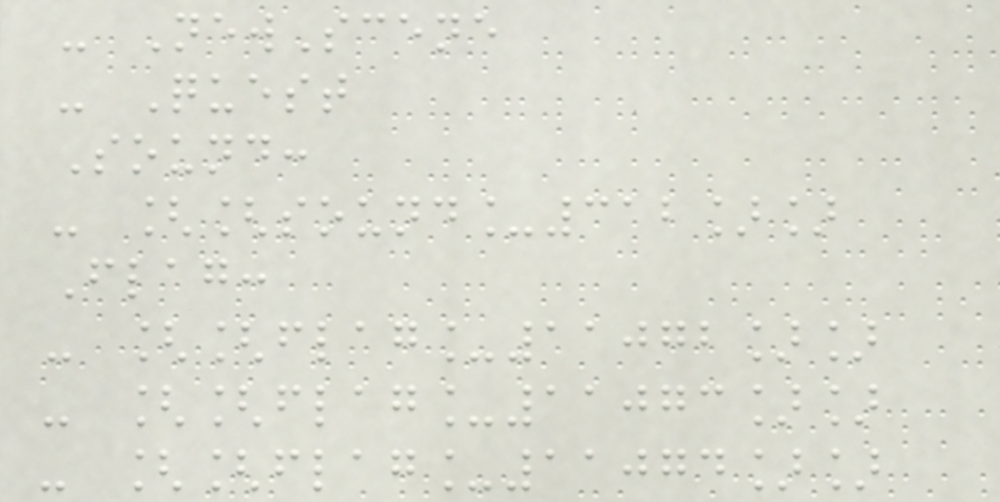- NewScene
- Quest
Sound:
- [[sound_312]]
Flag:
- [[flag_11072]]
- [[flag_11073]]
- [[flag_11074]]
